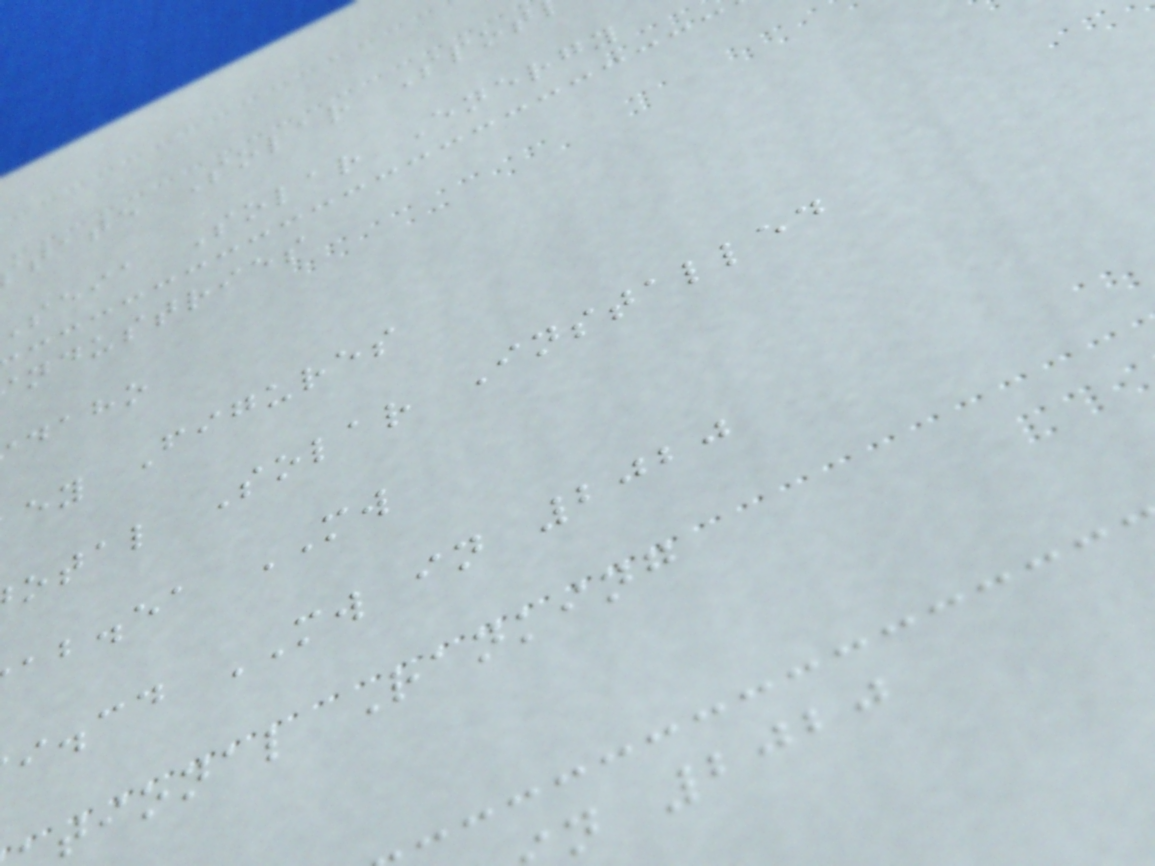tate Solar Spot
seia Solar Energy
ndustries
daho
ey Figures
otal Solar Installed
ab.ea MW
i.cd MW in 2020
tional Ranking
n 2020
